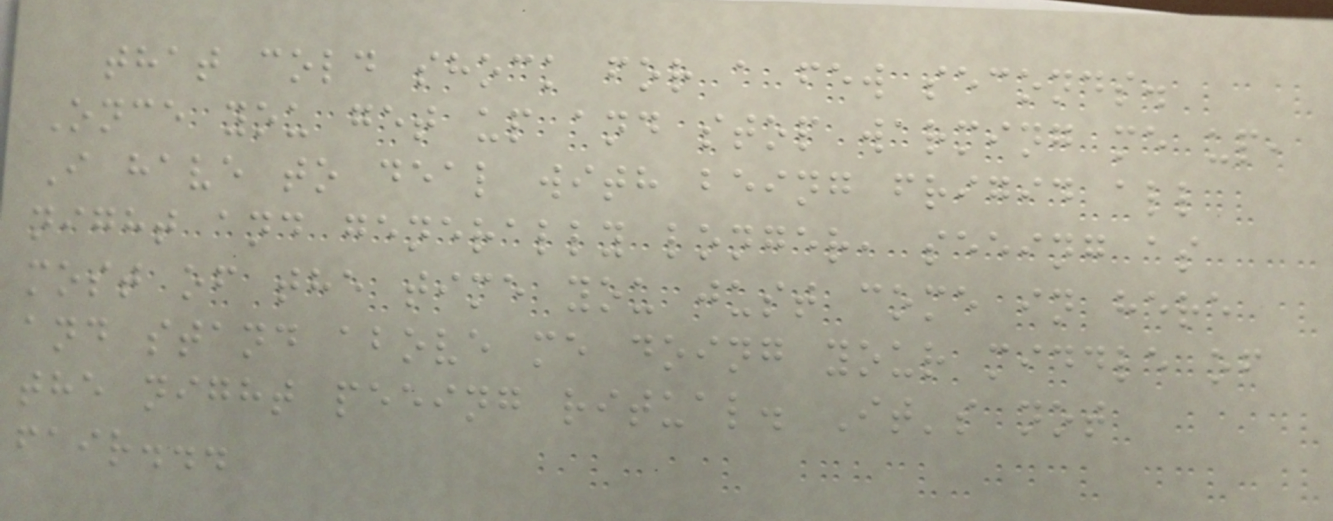that cold shock for a few seconds.
Once you get up and stop warming me up,
I have to deal with being frigid all
night and generally longer, seeing as
most of the time you just come in here
and stand above me doing your middle of
the night peeing ritual. It's not
fair...
